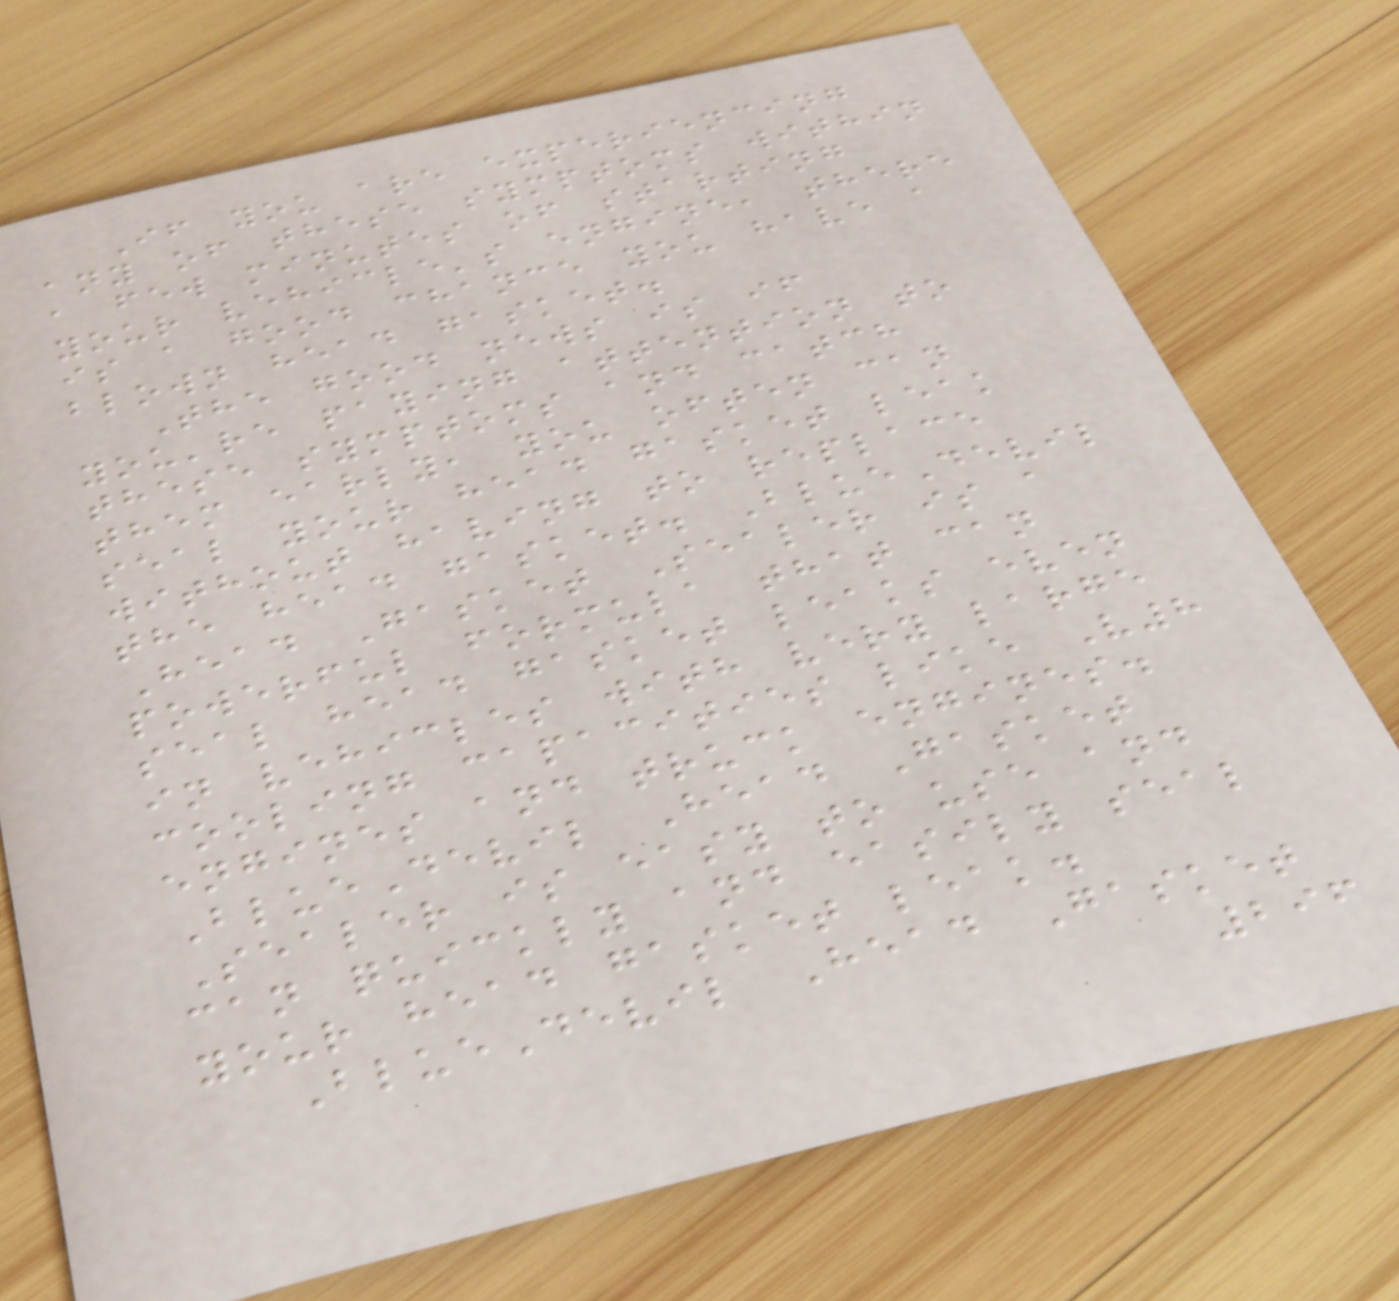If you are experiencing
any of these symptoms within
a few minutes of starting
your vehicle's engine, there
is a good chance you have a
blown head gasket.
The good news is if
you're paying attention to
these symptoms and catch
them early, you often can
seal your head gasket leak
without having to replace
the head gasket. BlueDevil
Head Gasket Sealer is a
powerful formula that can
seal head gasket leaks even
in vehicles with very large
cooling capacities like V8
engines and truck engines.
BlueDevil Head Gasket
Sealer is easy to use and
can quickly and easily seal
your head gasket leak.
BlueDevil Head Gasket
296
